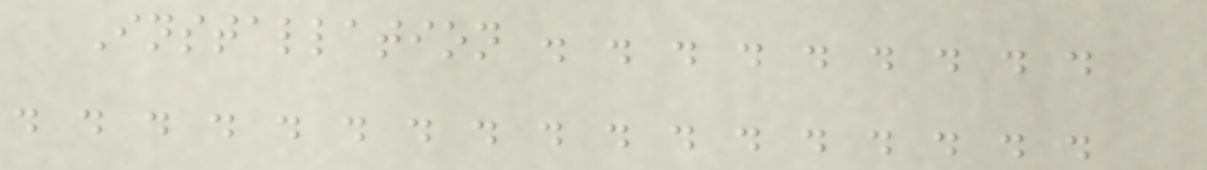Installation . . . . . . . . .
. . . . . . . . . . . . . . . . .
